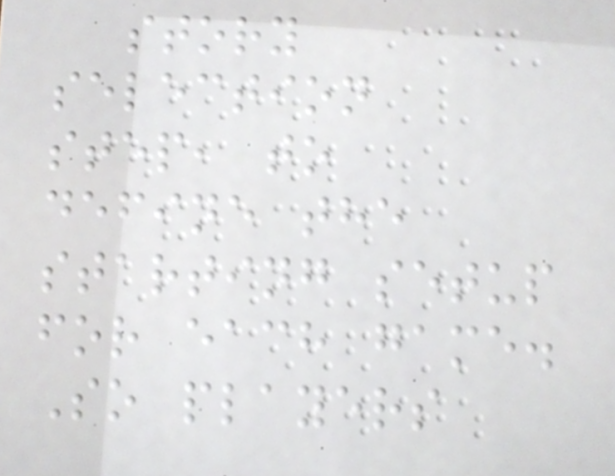story
selection
step, to
define the
starting setup
for each game.
So players
